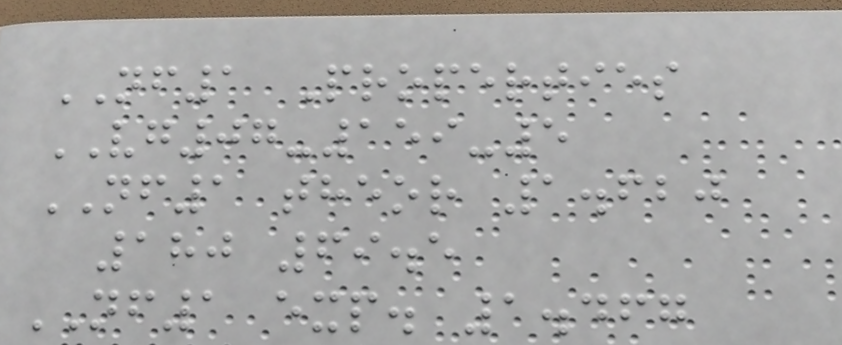NF1 Properties
VG07-159-5
NF1 theor 1.620
180 69.5
NF1 exp. 1.467
